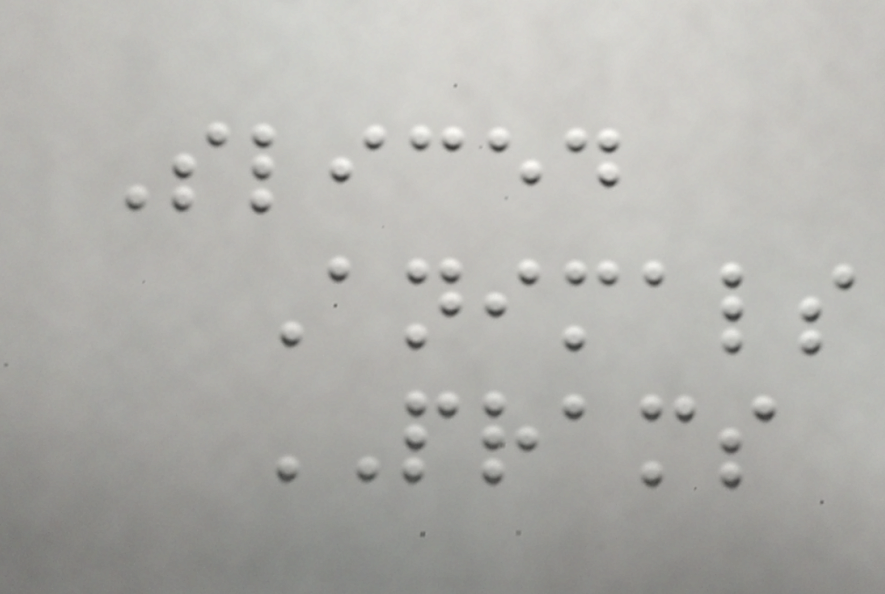Sliced
Animals
PRAMS
